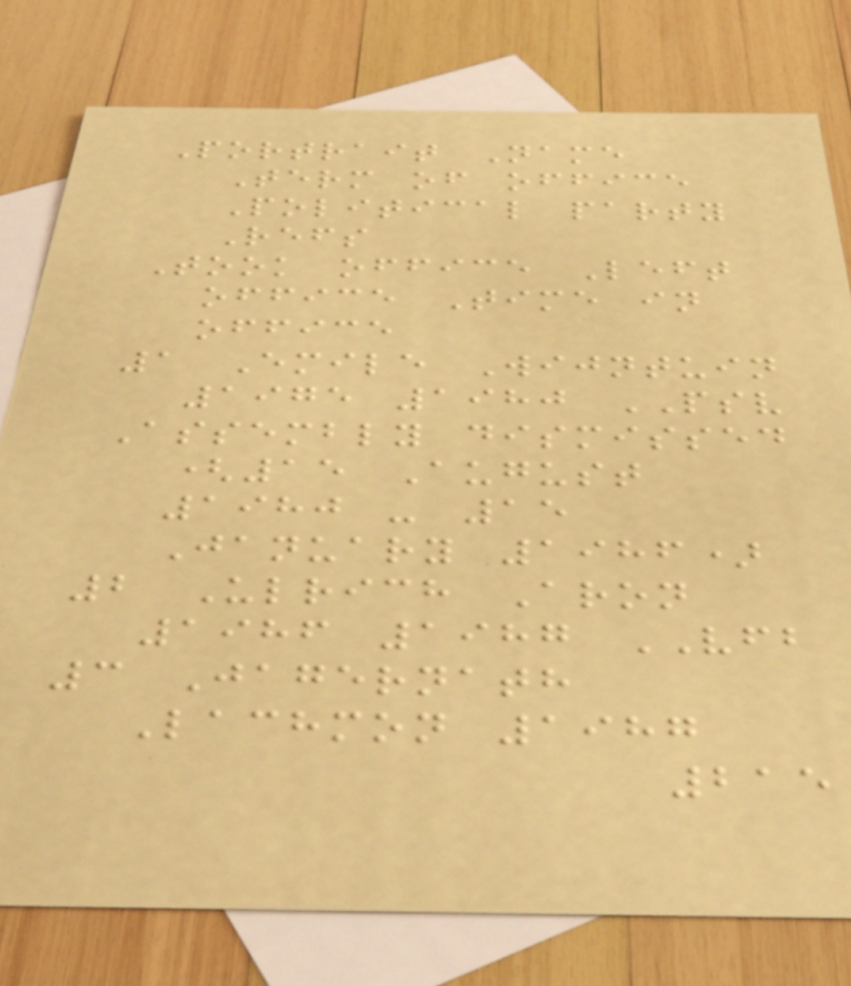Portrait Name
Term of office
Political party
Refs
Took office Left
office Time in
office
1 Emile Wijntuin
1975 1980 PSV
Assembly dismissed
(15 August
1980 - 15
January 1986)
2 Ulrich Aron
1986 1987 VFB
3 Jagernath
Lachmon 1987
215
